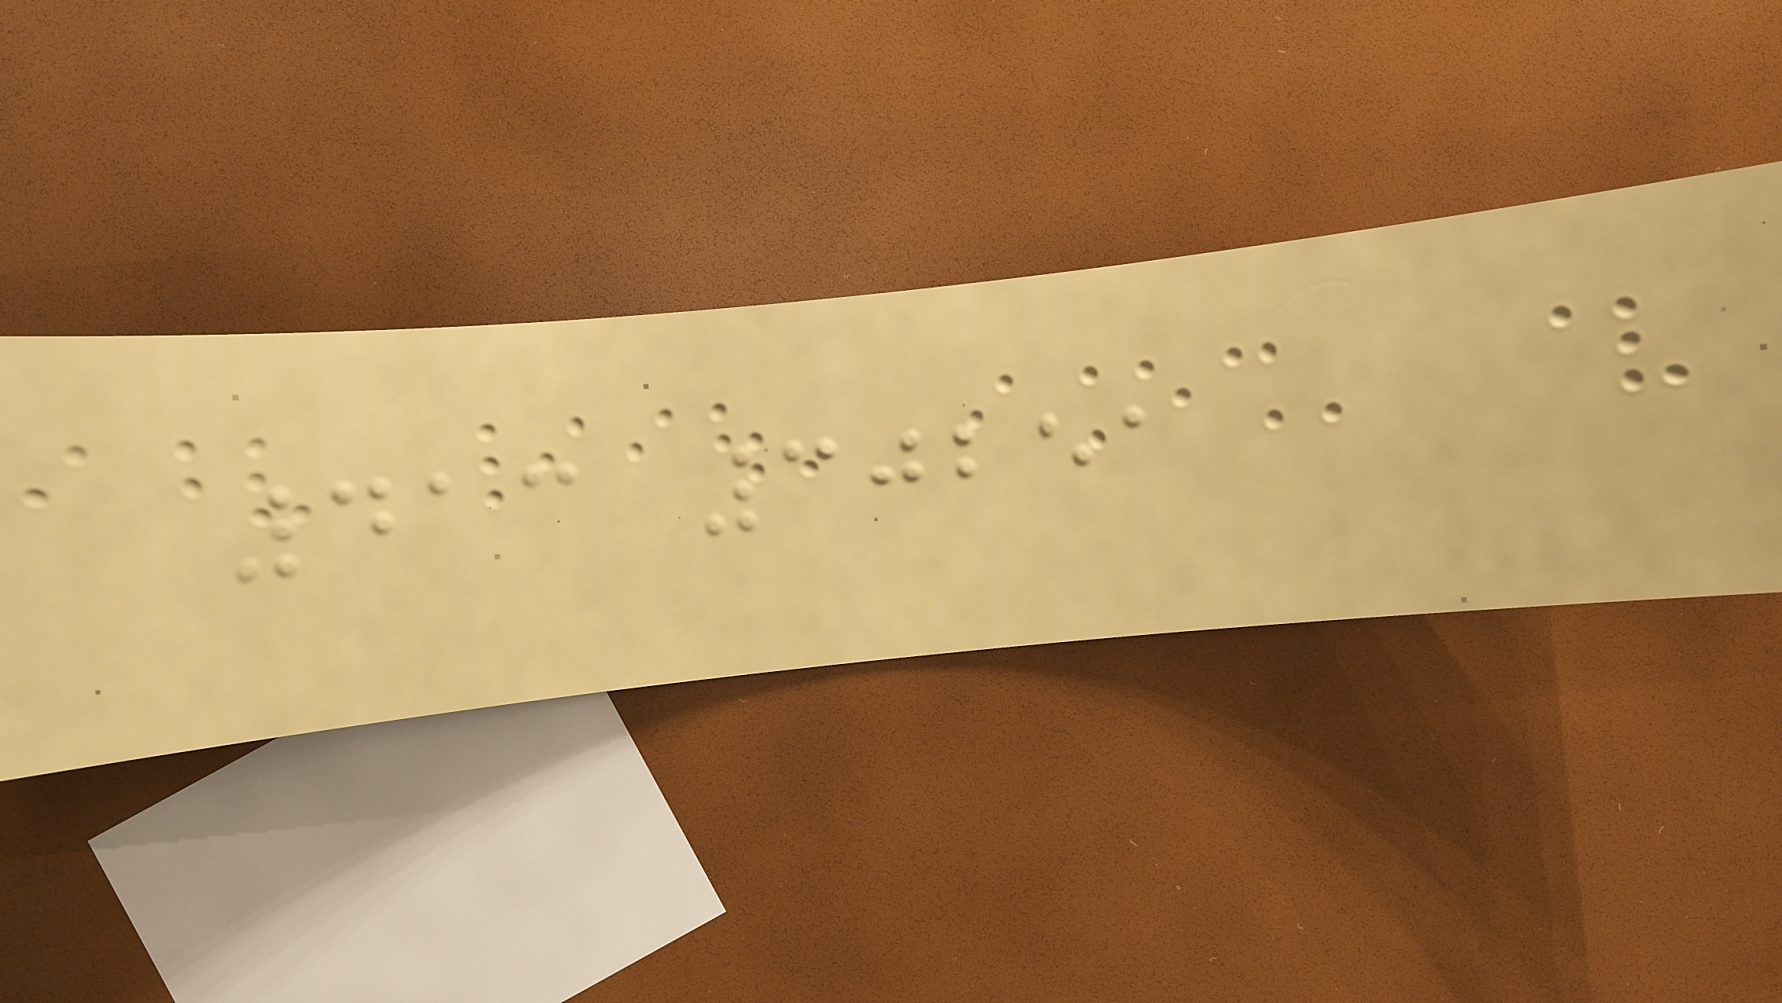413 30251
